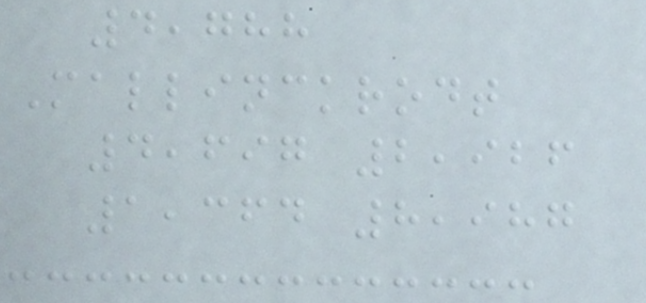4,788
Mallinckrodt
4,697 2,926
1,364 8,987
